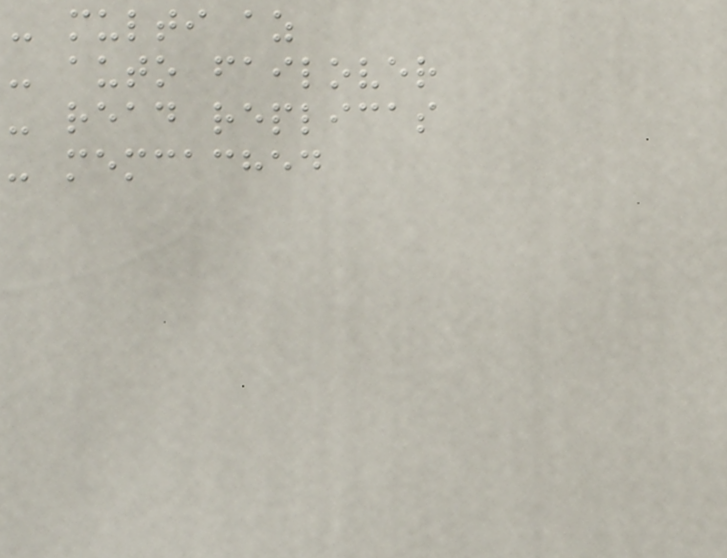- multi az
- auto failover
- read replicas
- memcached
